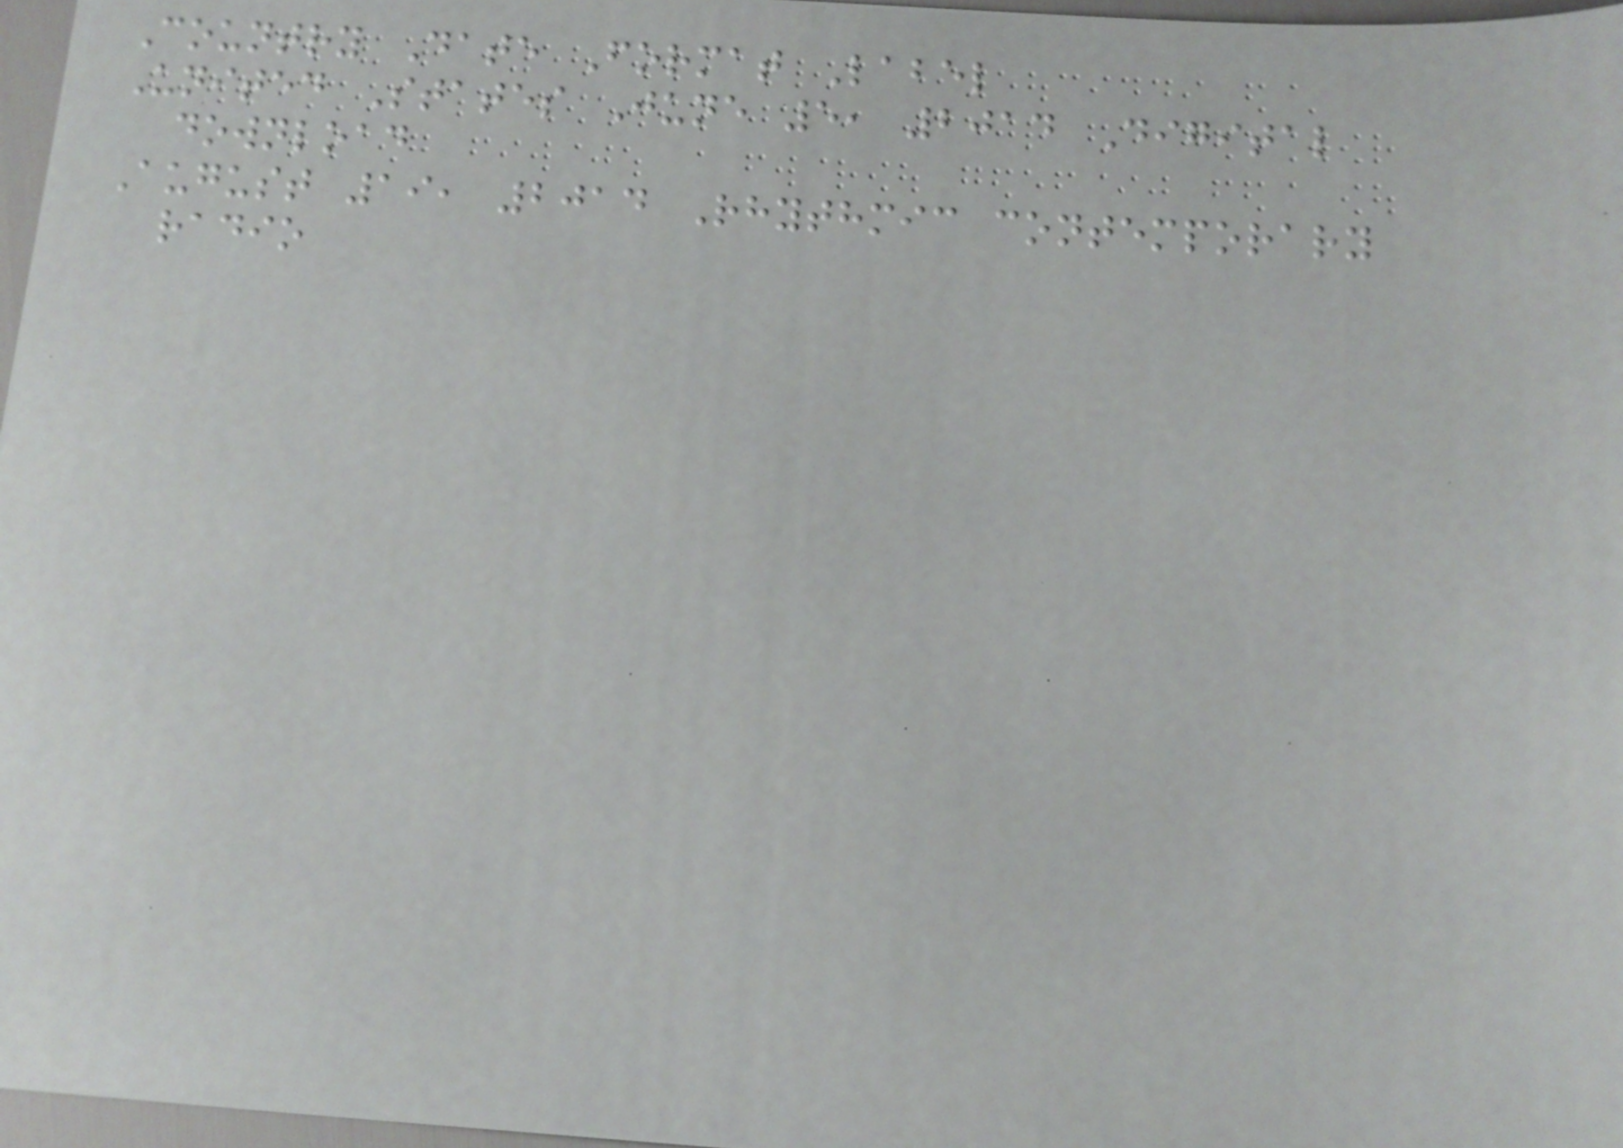Country Date Format Label
United States June 5, 2014 Digital
download
August 19, 2014 Rhythmic contemporary
radio
